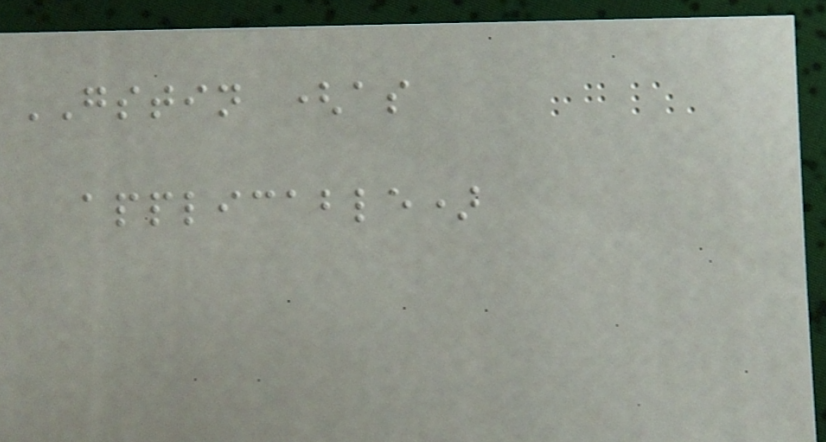GSTIN (as
applicable)
